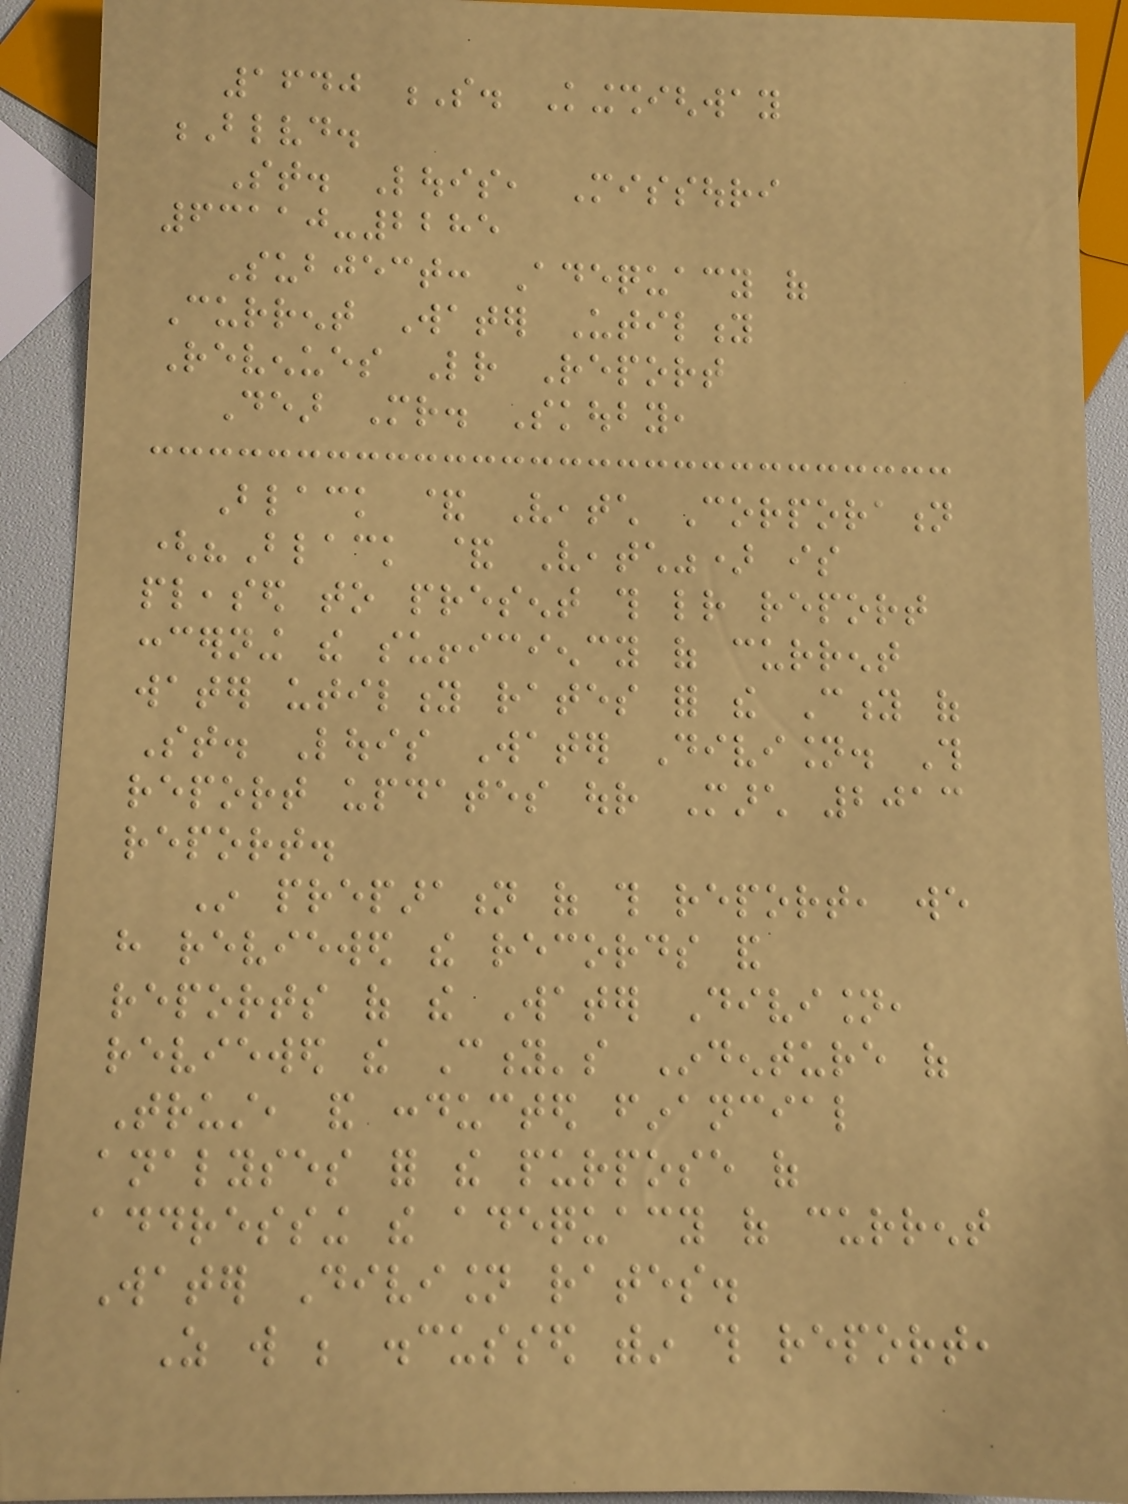1640 S. Kingshighway
Blvd.
St. Louis, Missouri
63110-2285
Subject: Adequacy of
Current Water Utility
Revenues Letter Report
Dear Mr. Skouby,
Black & Veatch Corporation
("Black & Veatch") is
pleased to present this letter report
concerning the sufficiency of current
water utility rates for the City of
St. Louis Water Division. This
report updates our March 2013
report.
In preparation of this report, we
have reviewed the records and
reports of the Water Division,
reviewed the City's Indenture of
Trust, and conducted financial
analyses for the purpose of
addressing the adequacy of current
Water Division rates.
As will be discussed within this report,
